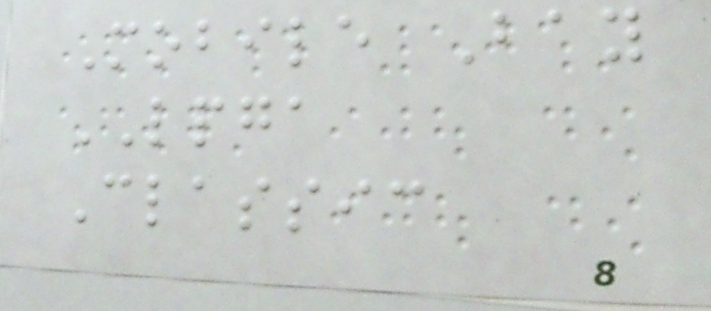Mobile Bay
LPGA
Classic
